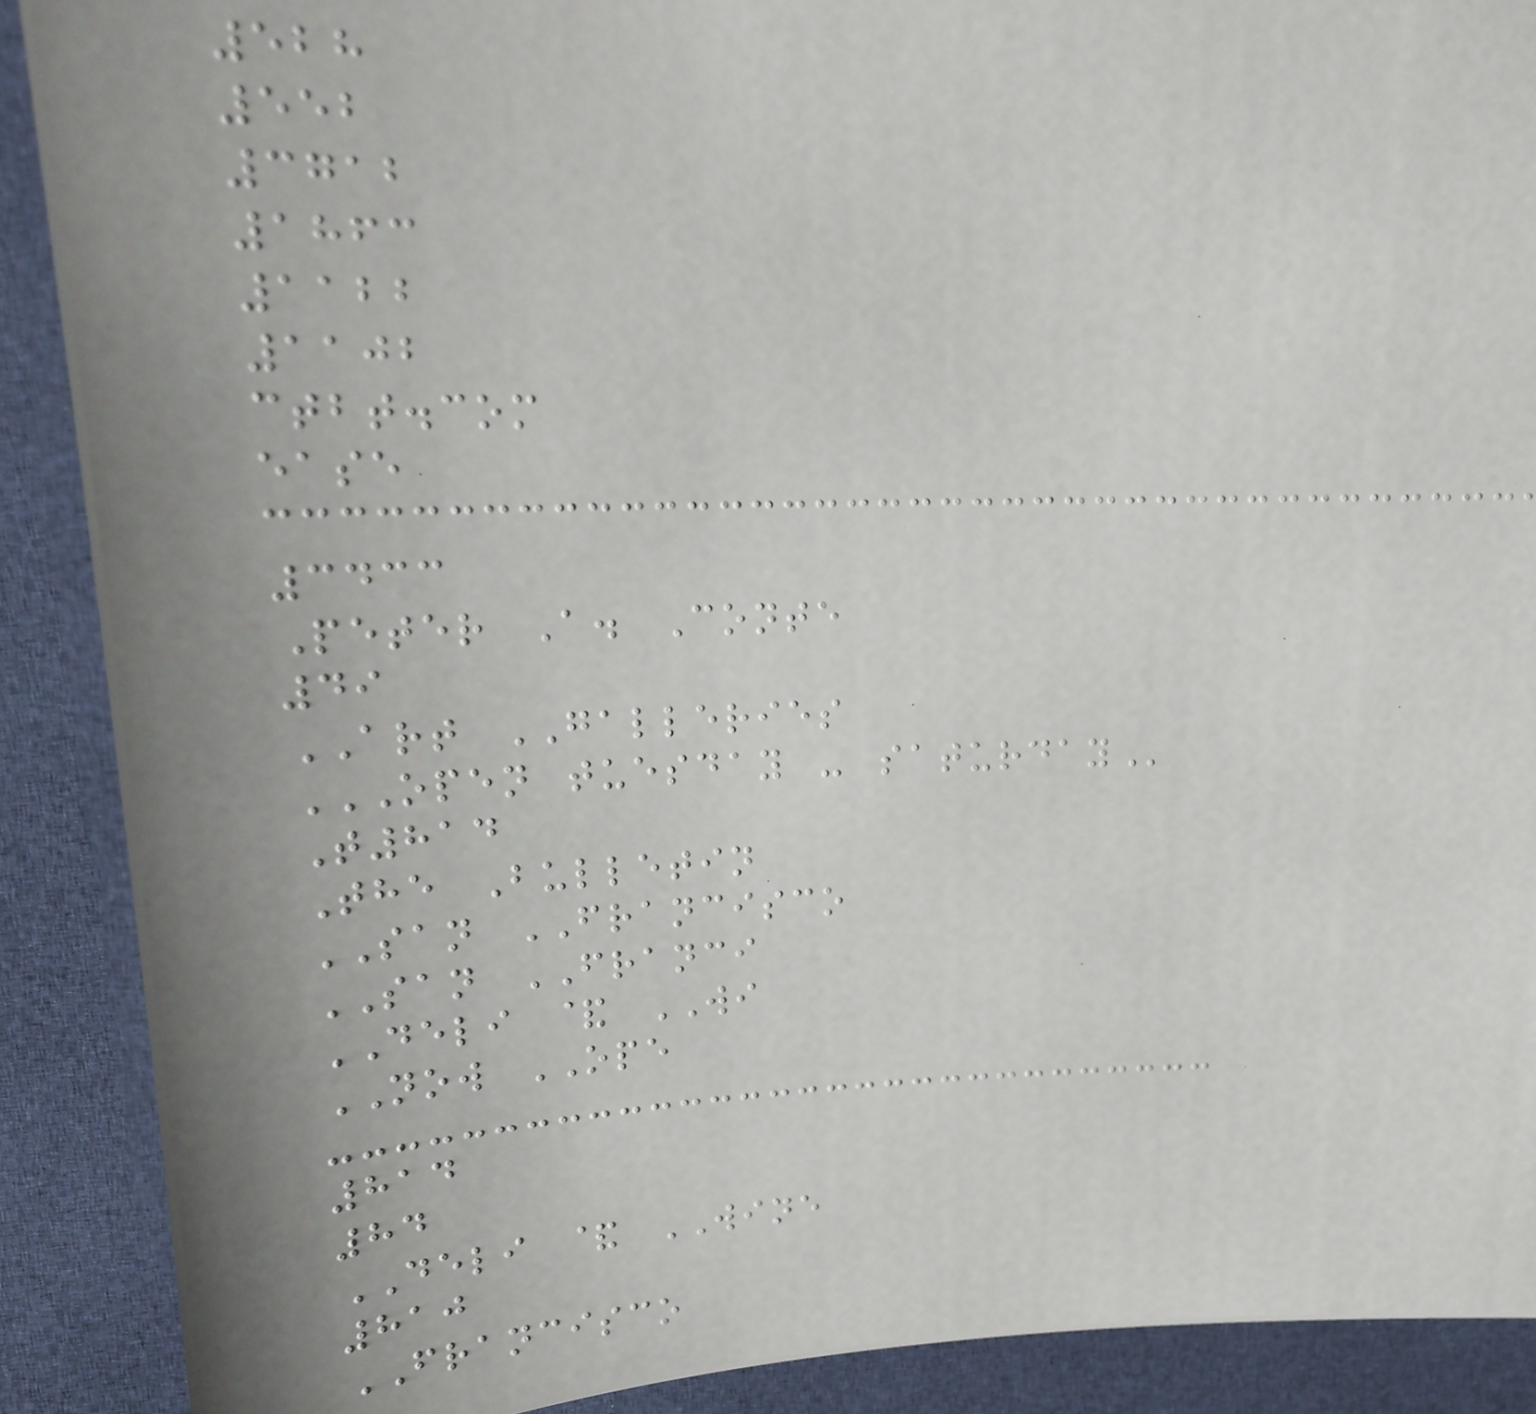528
552
3712
1863
1122
1102
ctbt.com
ease
3433
Peter A. Conte
49
ART GALLERIES
OPEN TUESDAY - SATURDAY
T814
The Bulletin
SAN FRANCISCO
SAN FRANCI
DELI & WI
NOW OPE
814
84
DELI & WINE
810
FRANCISCO
